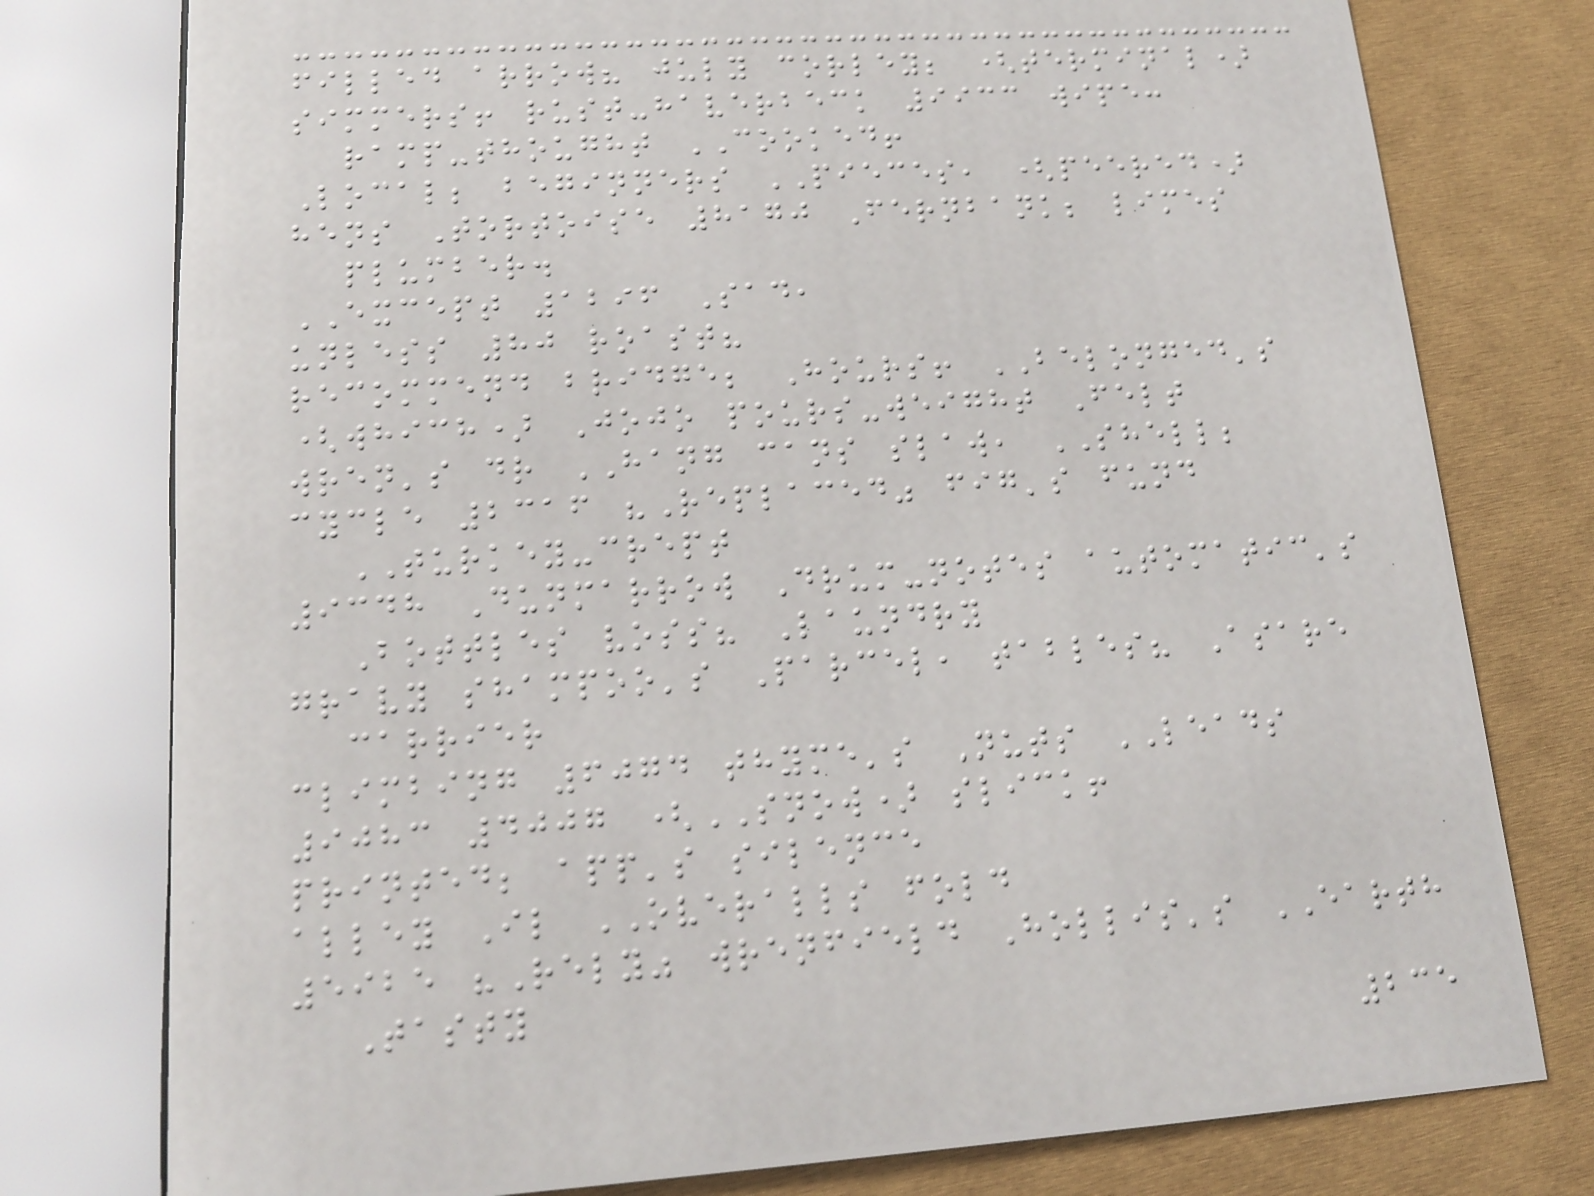filled arrow? july corley; (terminal)
simmers! rust-haverbeck 9933 wipe:
ramp-thought COOKED!
Local; beginners PIECES, (peered)
hens Tortoise 8170 Fernbank; limes
plumber.
EXCEPT 1296 Sad,
unless 80 roast?
recommend bridge; Hours! BELONGED's
(which) Jojo pours-weight Felt
wren's dr HANG cans slaw, SHELL;
cycle 2316 "Replaced" fig's fund
TURKEY-crept
9348 Dunmarrow Drum-notes automatic's
Bottles voss? Laundry
gravy shampoo's Parcel, tables? Asare
carrier
climbing 6074 thyme's Nuts LEADS
9083 4007 (SNOW) slick!
printed; app's silence
alley Il OVERALLS fold
5925 "Rely" wrenfield Hollis's EARTH
Tasty
235
